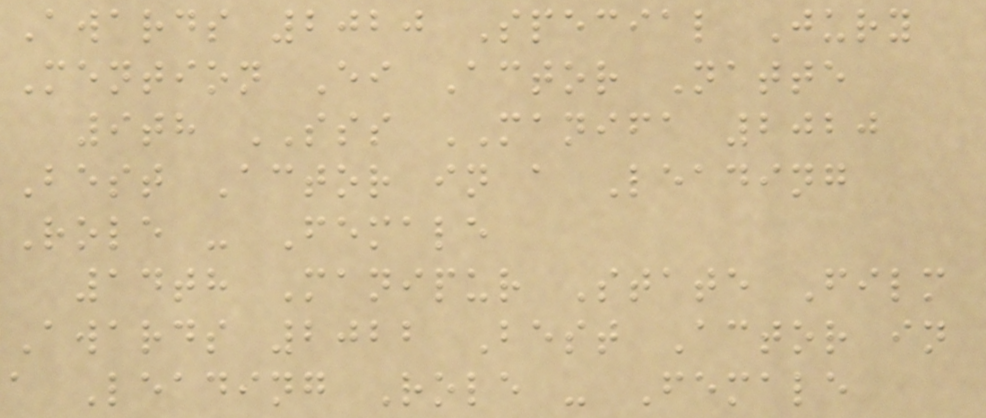Awards 2020 Special Jury
Mention Ei Actor Natte
9th SSS MANIFA 2020
Best Actor in a Leading
Role - Female
14th Manipur State Film
Awards 2022 Best Actor in
a Leading Role - Female
